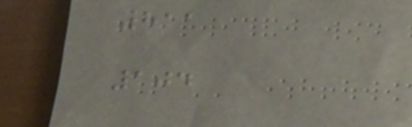811
104
